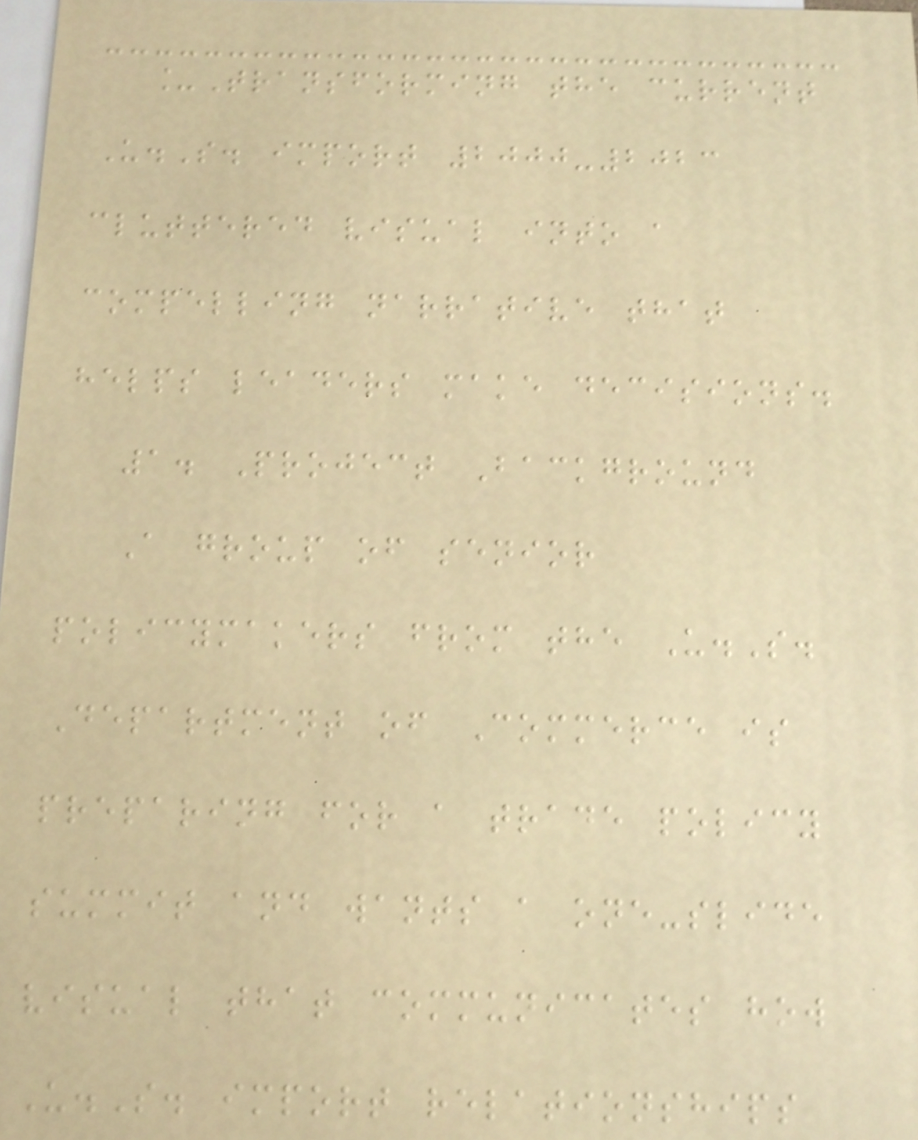_Transforming the current
U.S. import 2000-2023
cluttered visual into a
compelling narrative that
helps leaders make decisions.
1. Project Background
A group of senior
policymakers from the U.S.
Department of Commerce is
preparing for a trade policy
summit and wants a one-slide
visual that communicates how
U.S. import relationships
